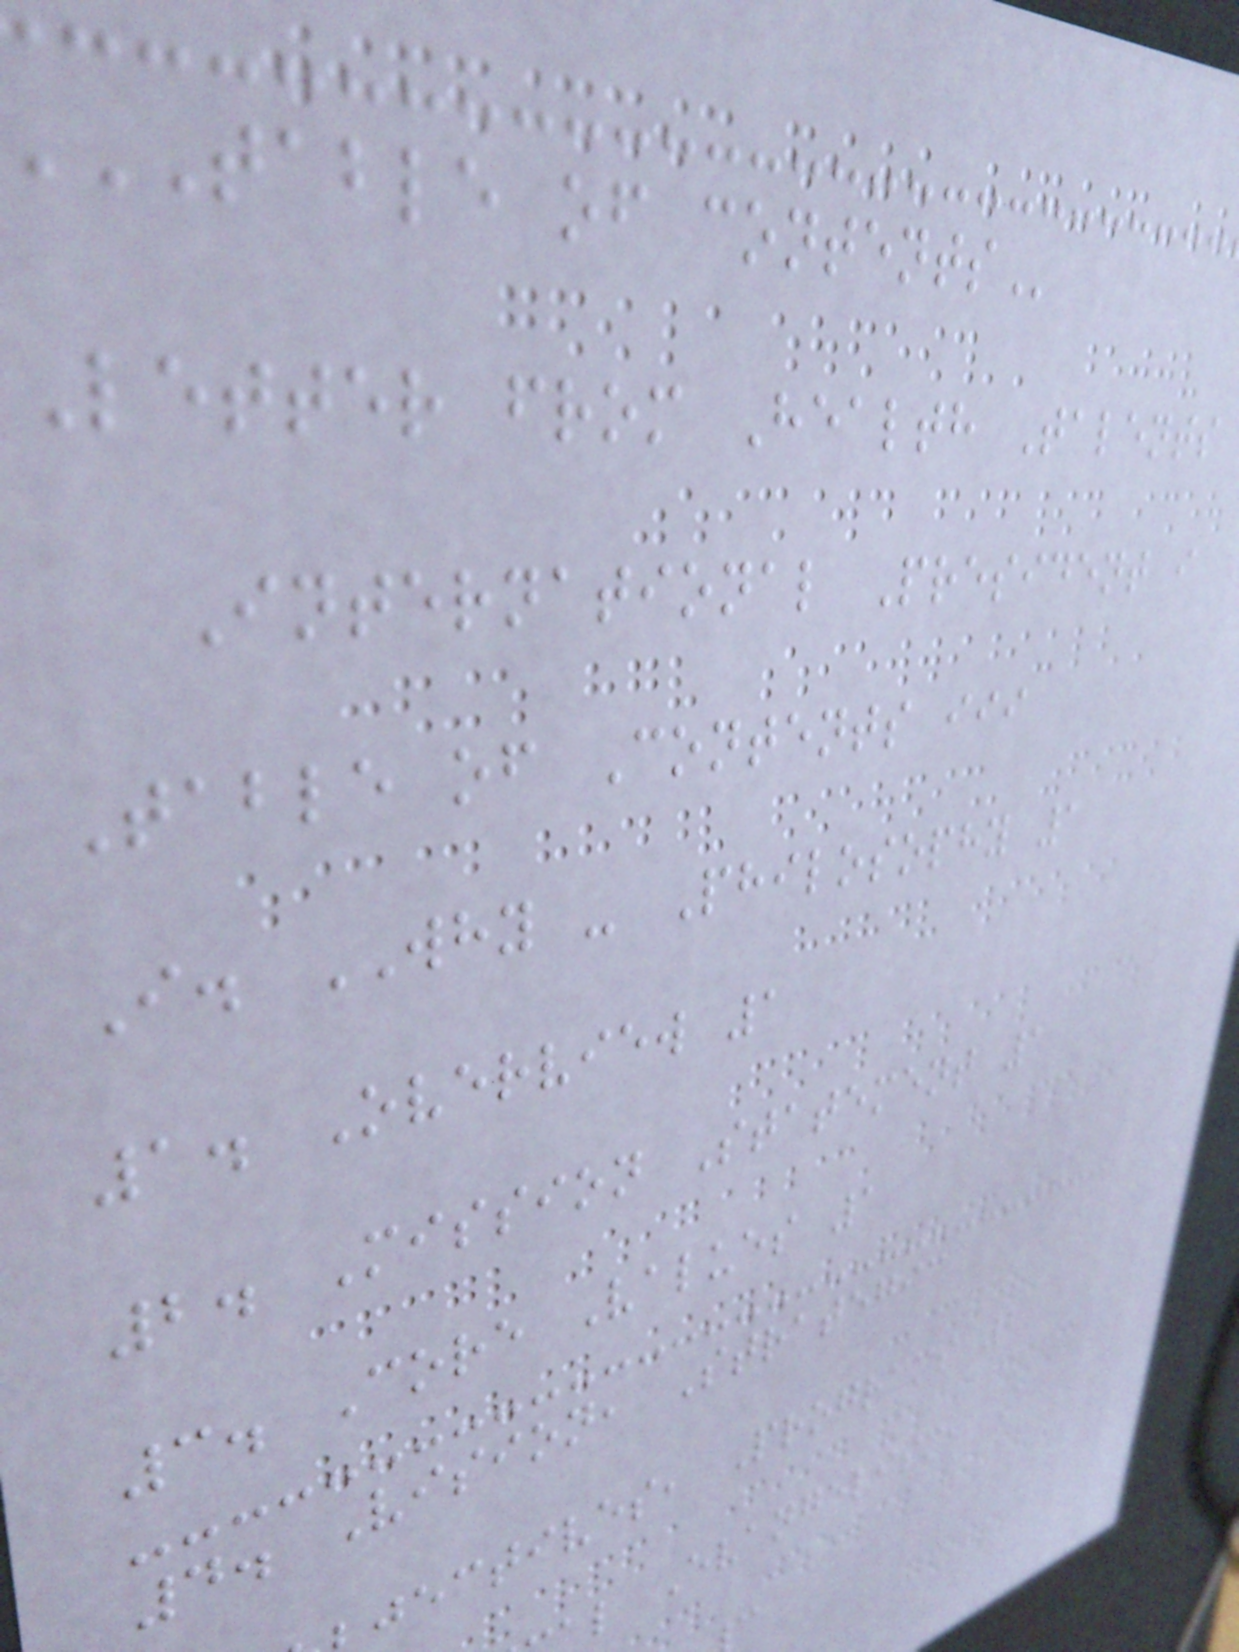TABLE of
Letter from Health Talents
International President i
Table of Contents iii
I. WHY - Philosophy 1
1. Overview 1
2. Mission Statement 1
3. Core Values 1
4. Vision, Strategic
jectives, Programs 2
l Evangelism, A
